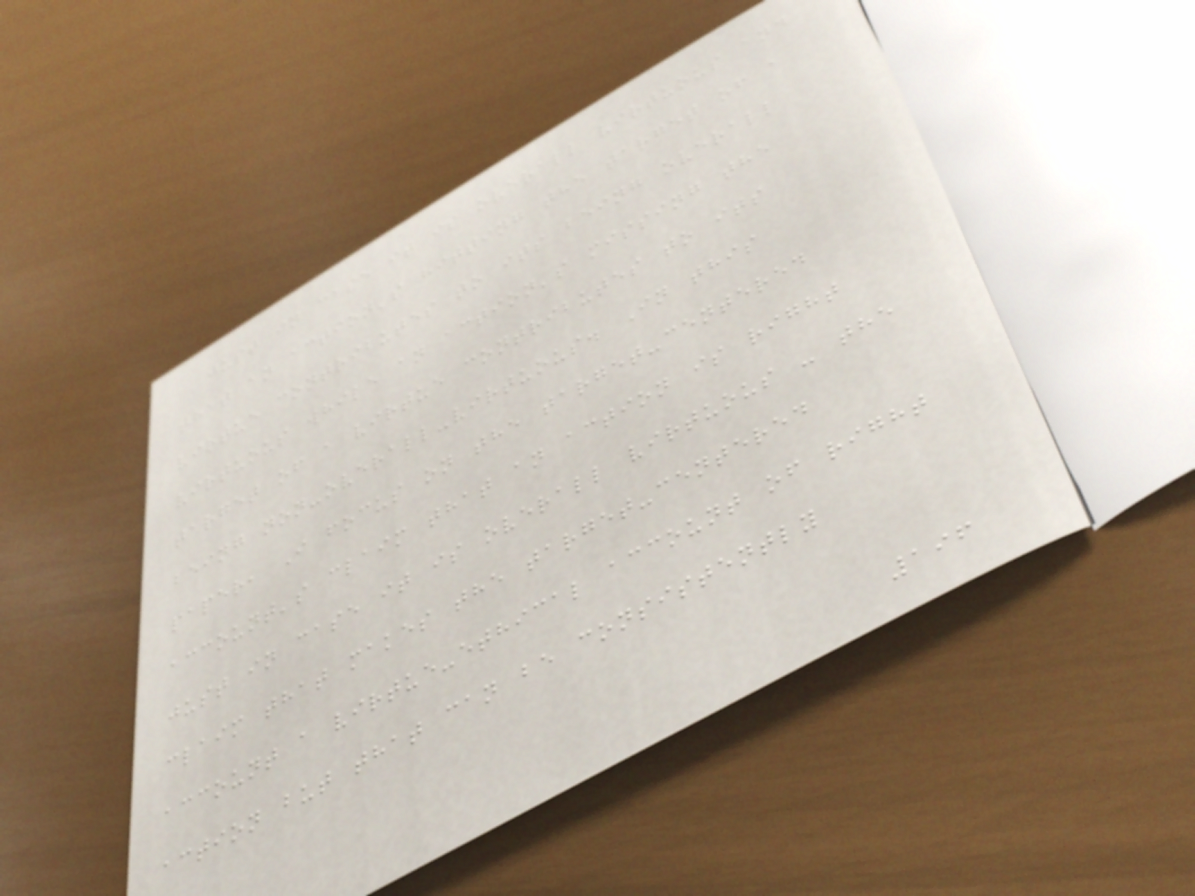just in case it is overall virtuous and
that an action's hitting the target of a
virtue contributes to its being overall
virtuous while an action's missing the
target of a virtue contributes to its
being non-overall-virtuous. In this
paper, I focus on the target-centered
account's claim that an action is right
just in case it is overall virtuous - the
claim that makes the target-centered
account a virtue-ethical account of right
action but that can be consistently
196
